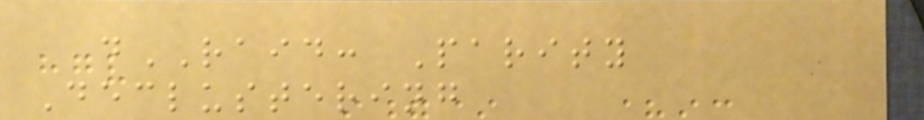dRAID: Parity
Declustering
